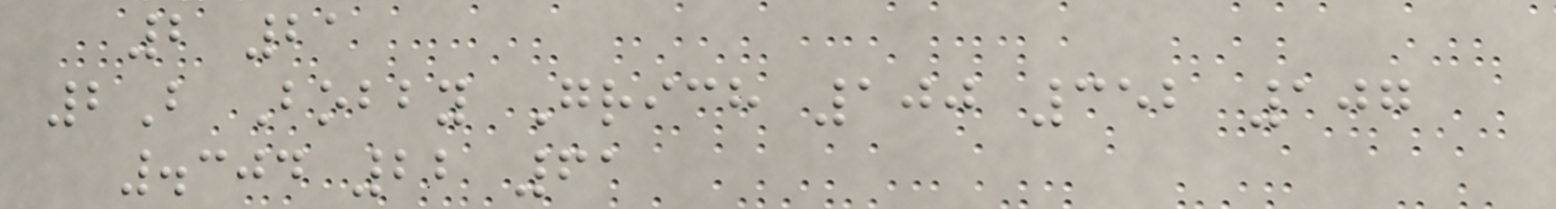2 21
2B Bobby Grich 100 352 107
.304 22 61
